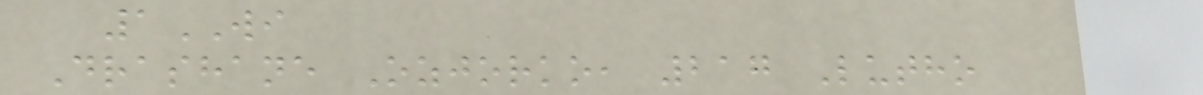1WI
Drashane Ozjorko, 217 Lutho
